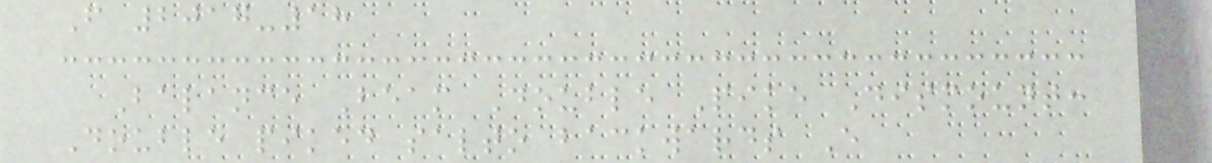F 2017-18
Balance Beam Double Pike Dismount:
Double piked salto backwards E
